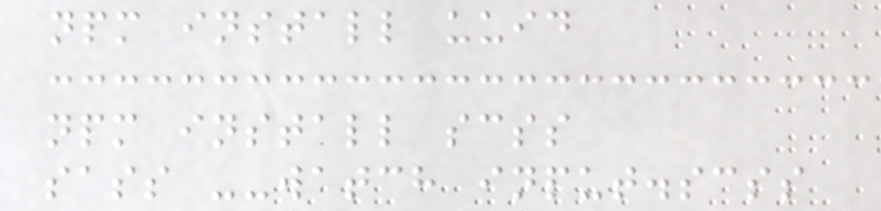npm install uuid
npm install scss
sass --watch input.scss
